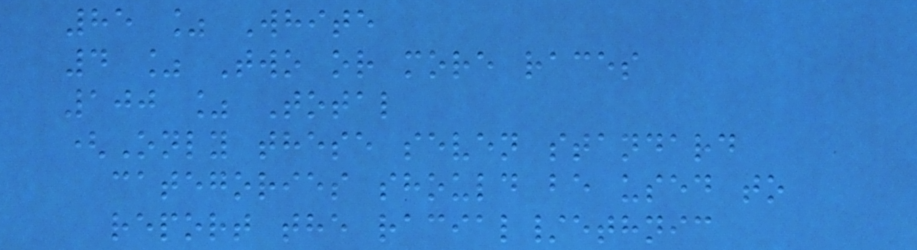85 % White
4 % Two or more races
100 % Total
(Only these seven standard
categories should be used to
report the racial/ethnic
